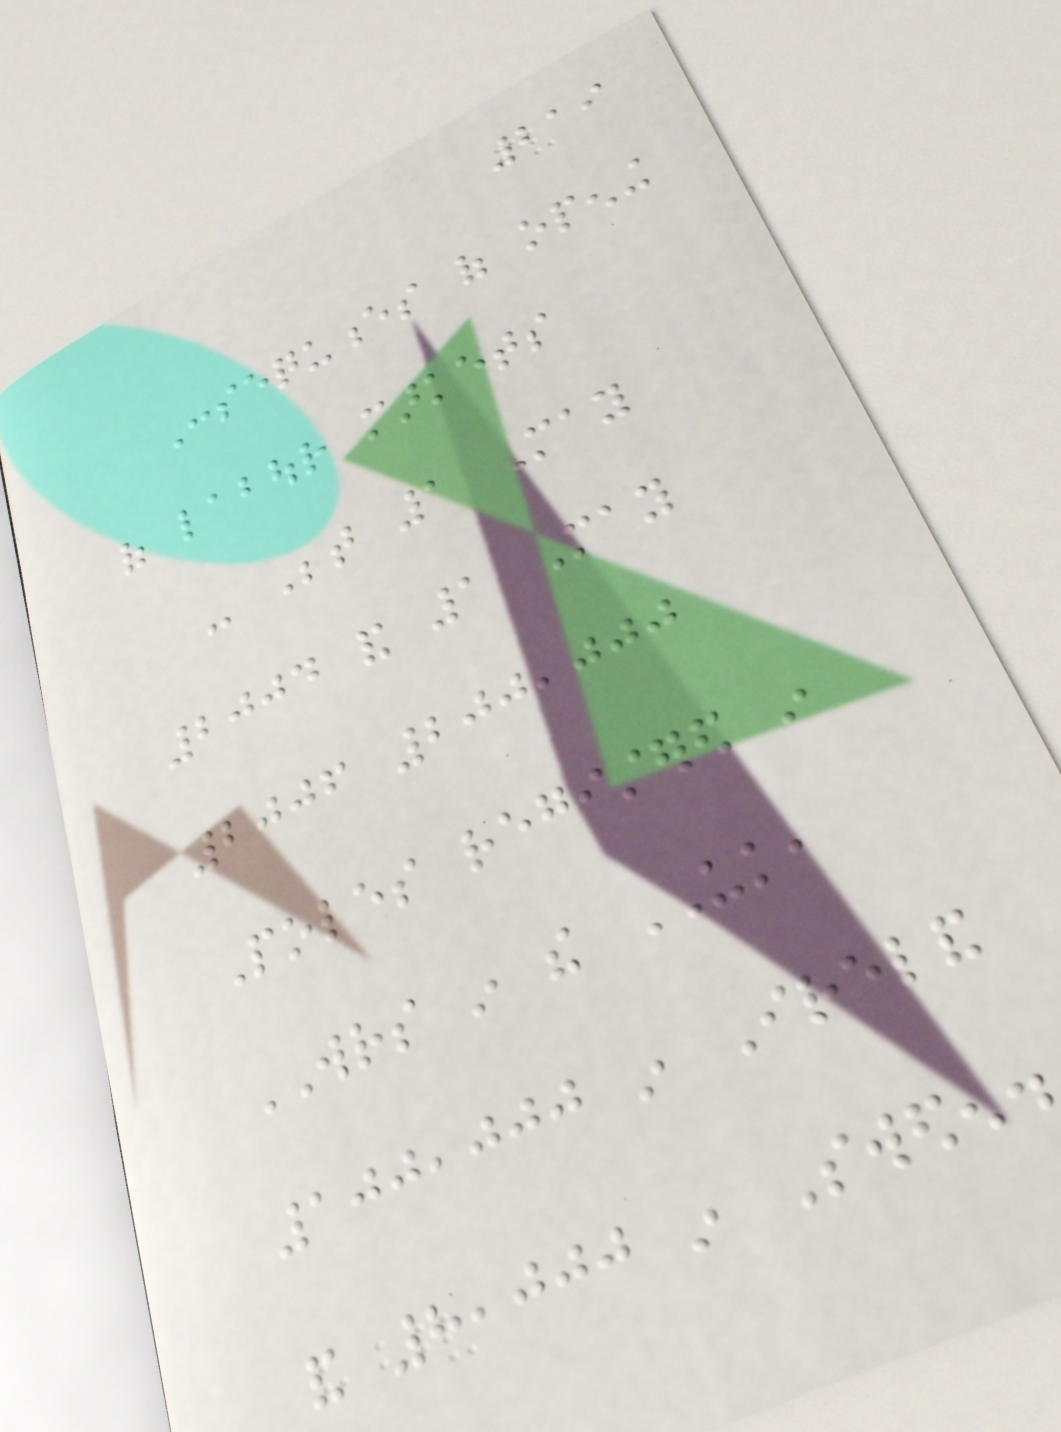219
Consequences of opening
of labour markets
- Between 1 May
2004 and 1 May
2006 200,000
Poles registered in
WRS in the UK,
100,000 in Ireland
and 8,000 in Sweden.
